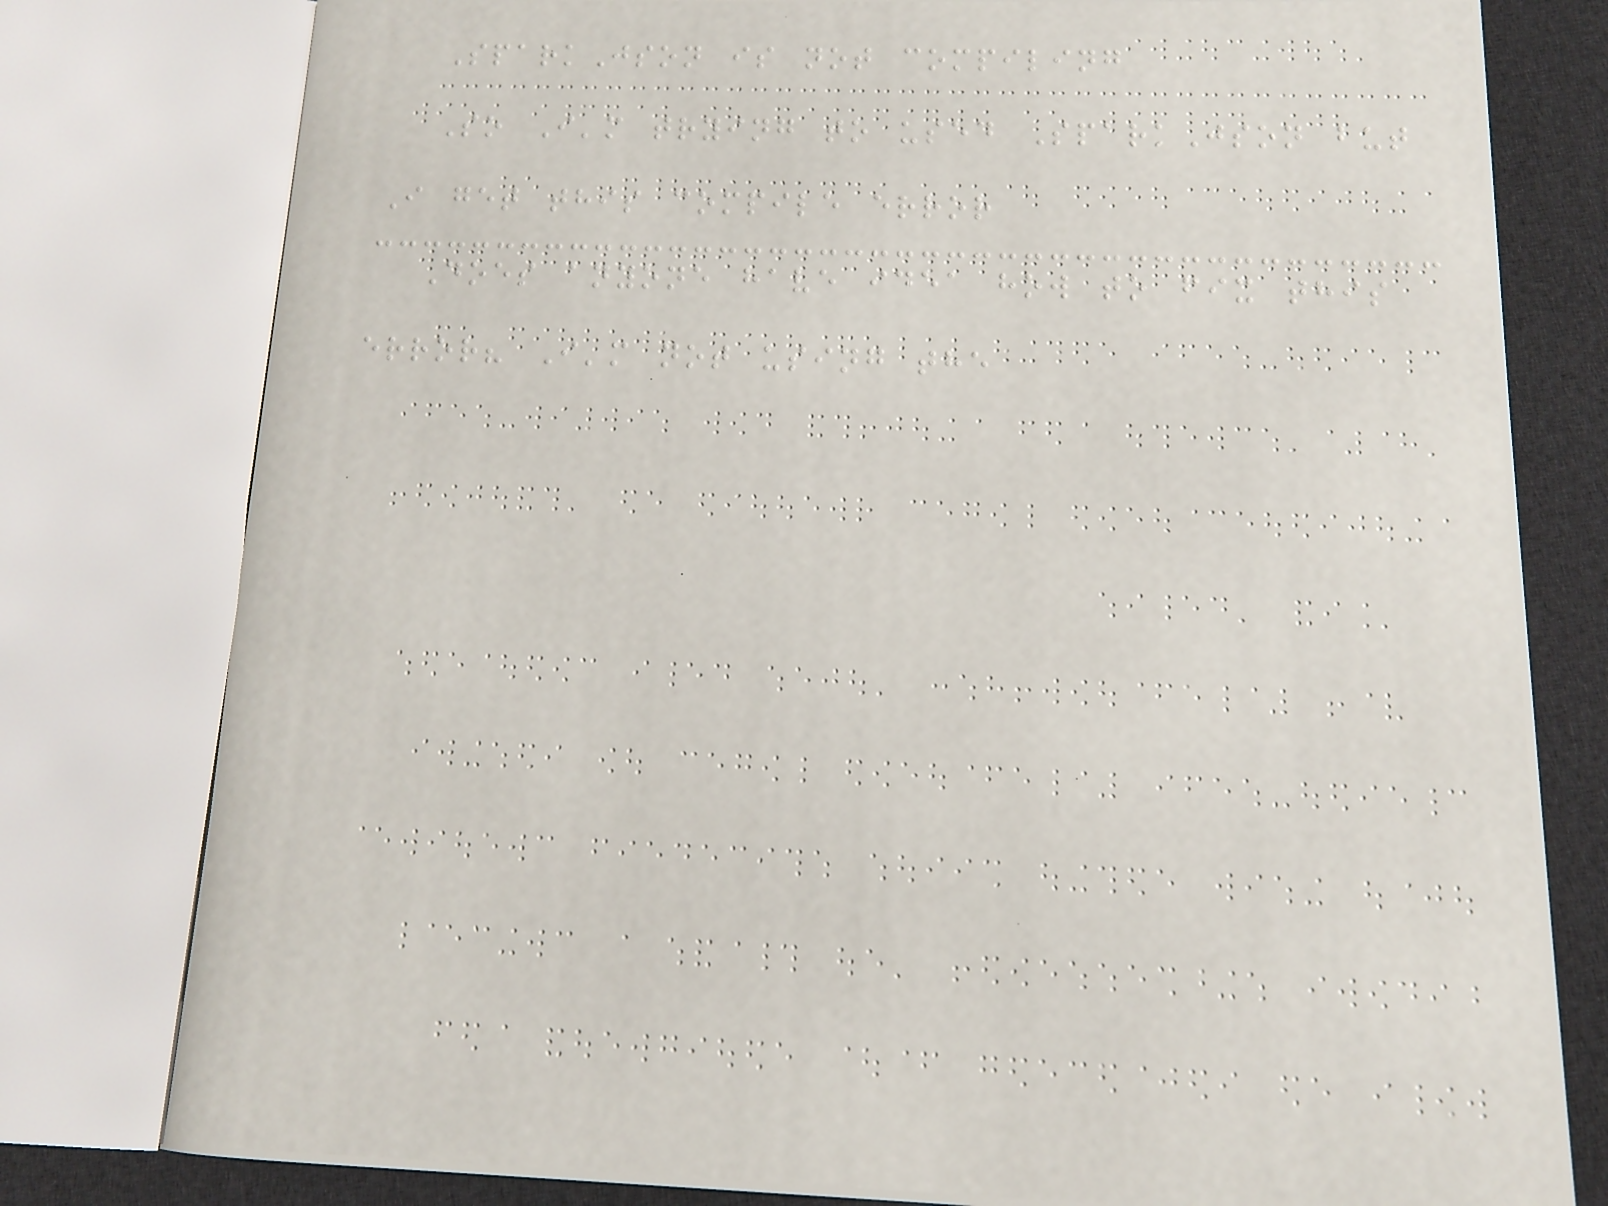SparkJson is not compiling
So I'm trying to used SparkJson but
I get this compile error
Does anyone have idea how to fix this
error? I'm not using the
